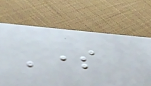Some
